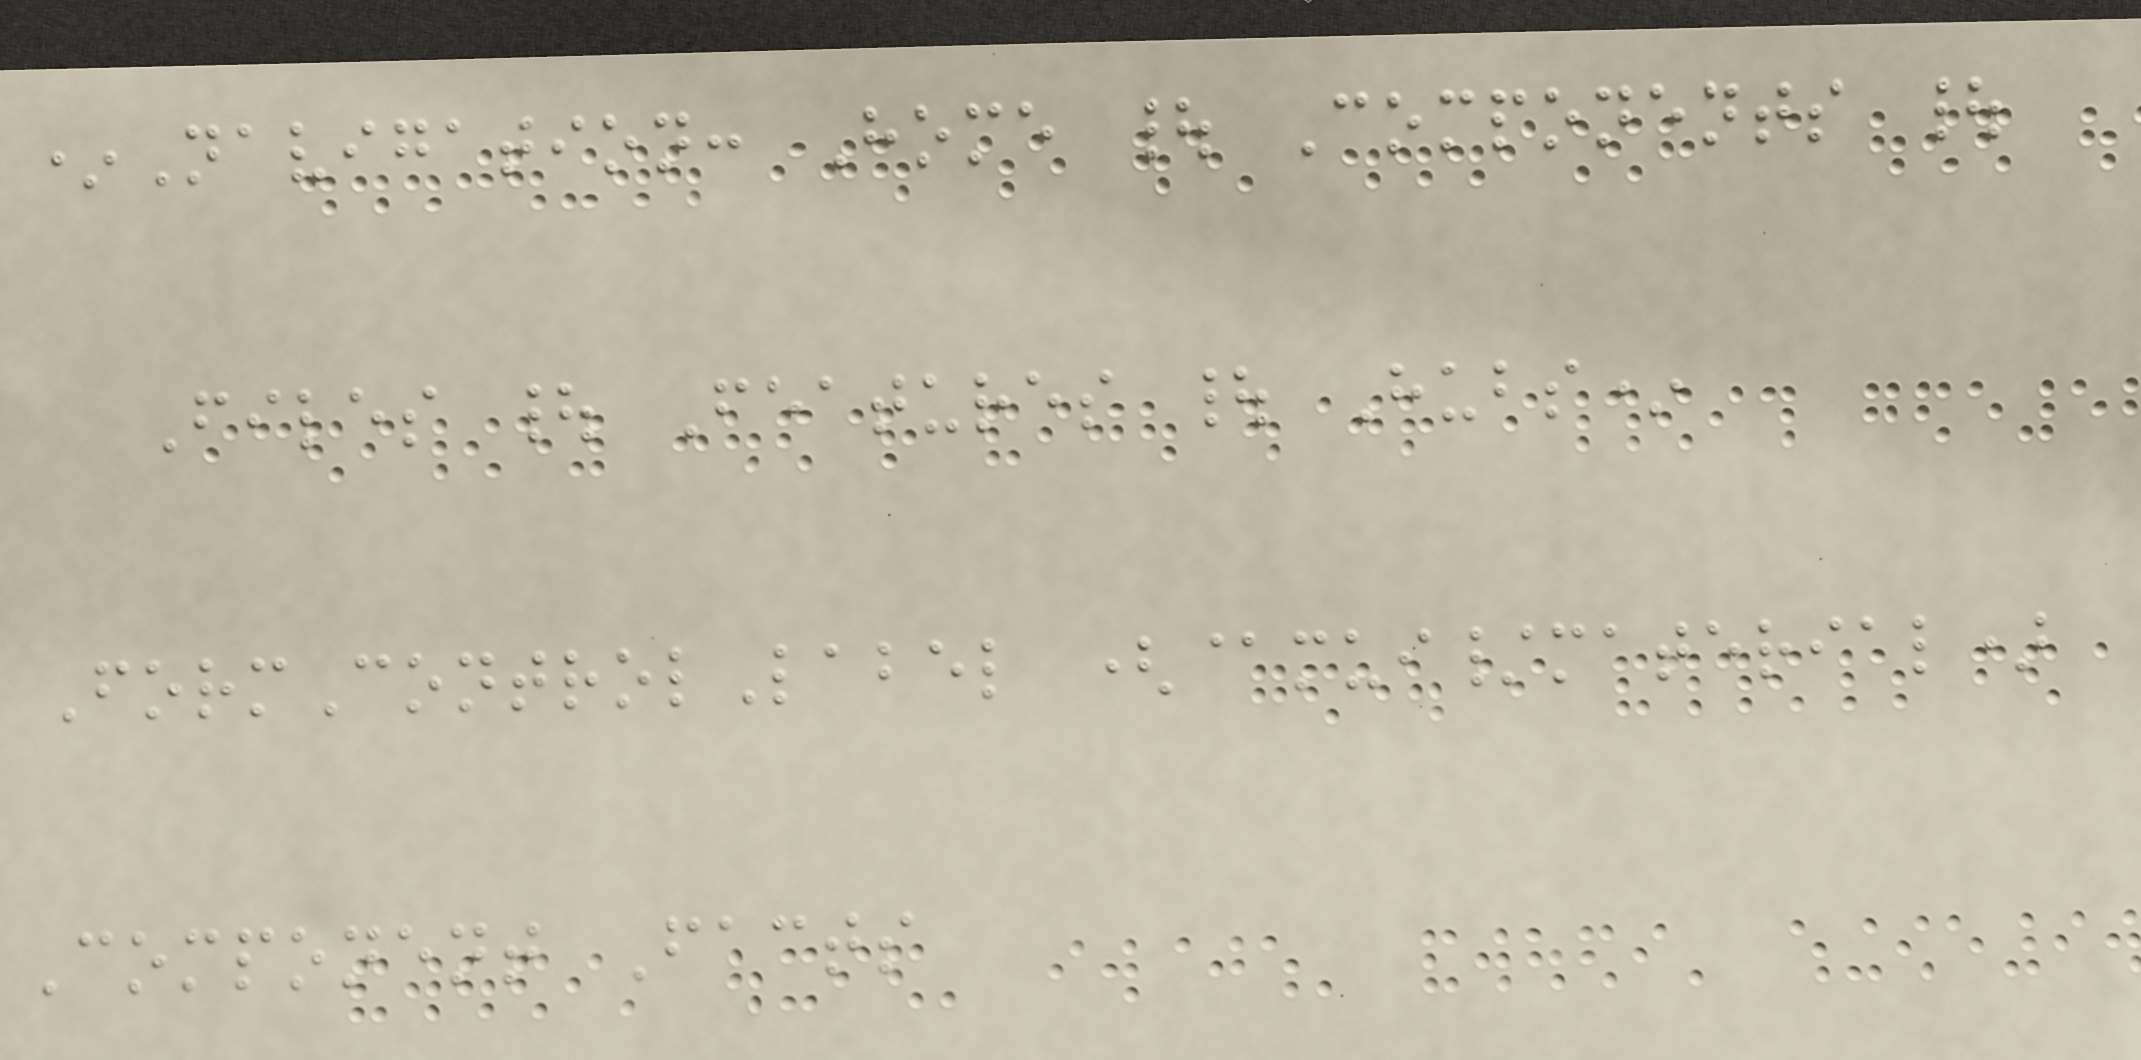*Navigation: Home | Components |
Files | Features | Hubs*
FormControlLabel (@mui/material)
Component Facts
